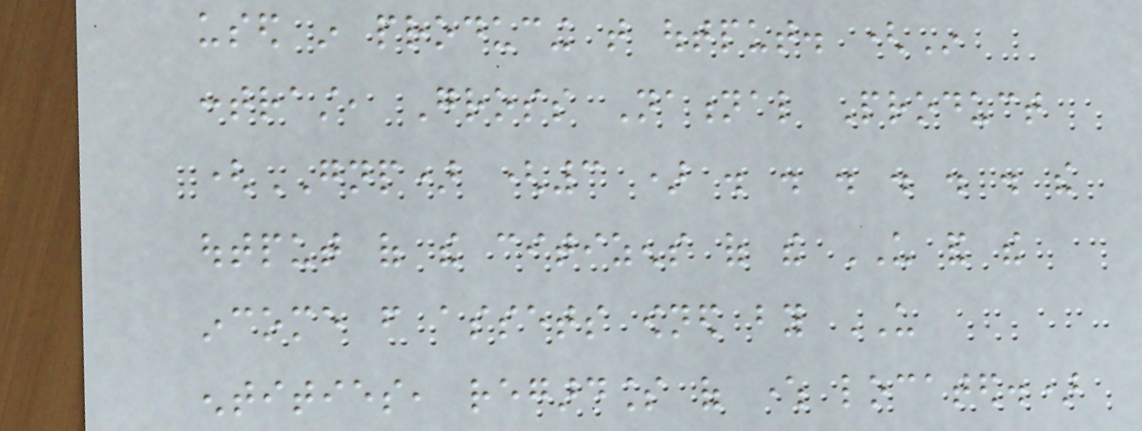used in producing that output. (In
contrast, Gross National Product
(GNP) (3 ) . . . . . . the
output of the citizens of the US and the
income from assets owned by US
entities, regardless of where located.)
